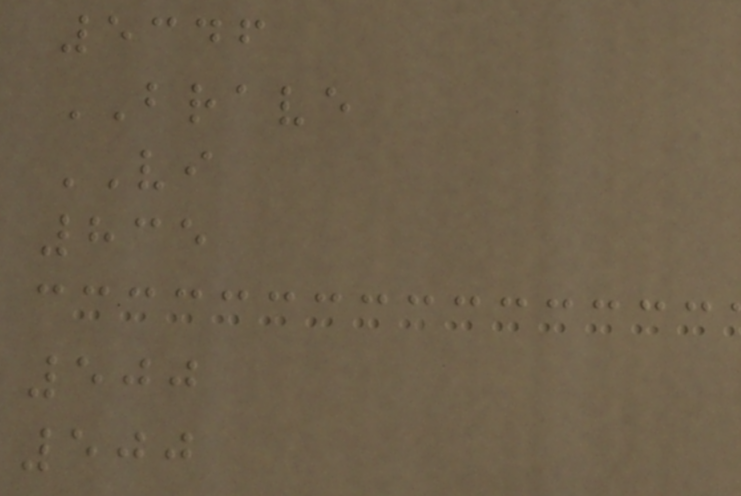5346
BRAVE
VI
835
500
500
